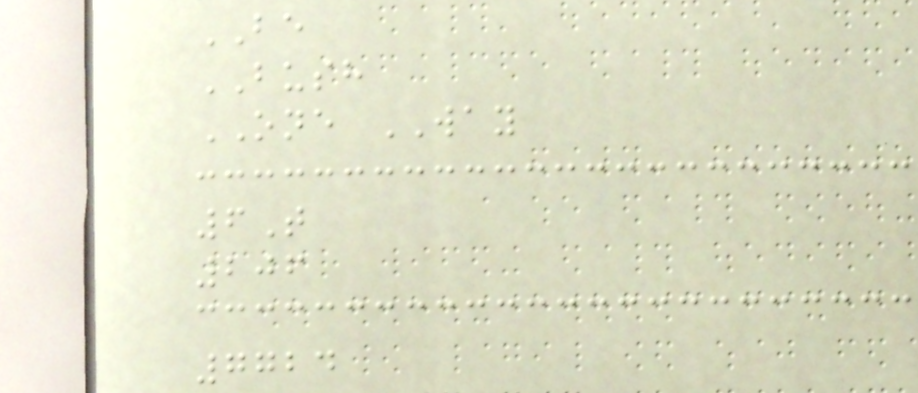BE
BUSH
ONE WAY
6T
206
7724
